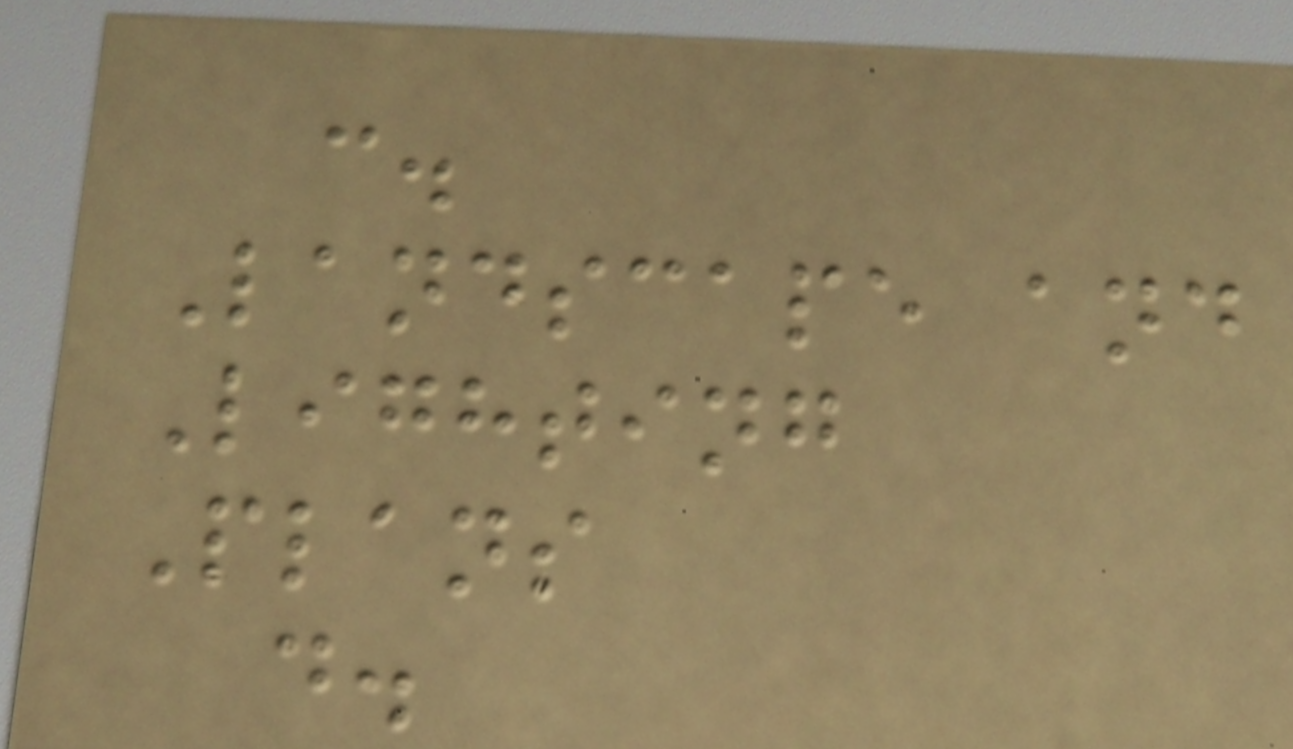c.
Landscape and
Lighting
Plans
d.
